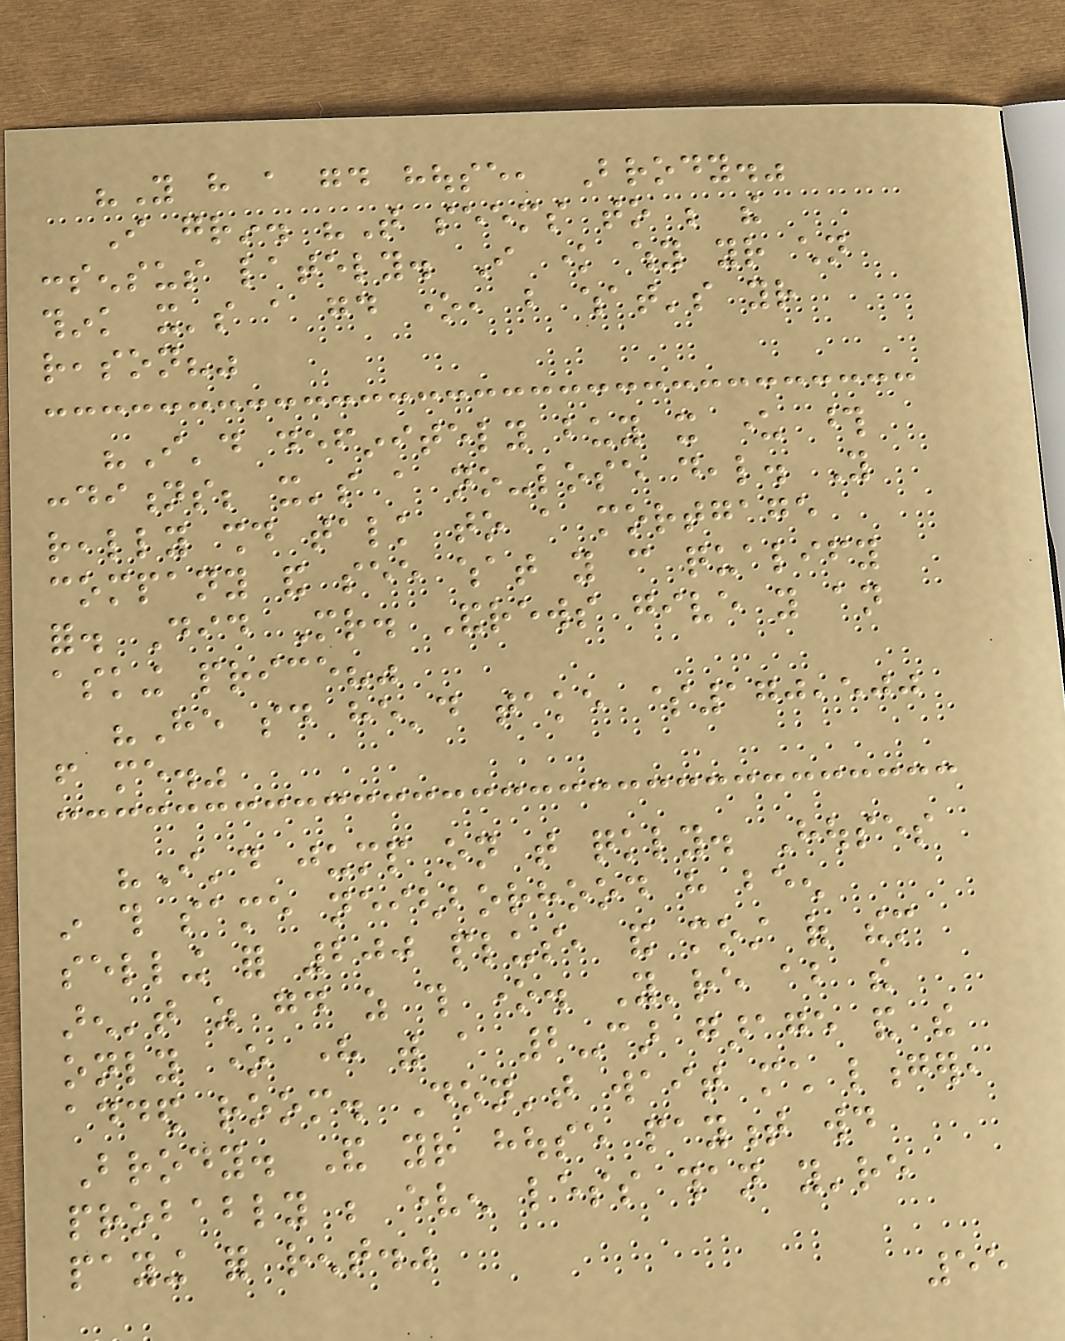"You have a good house, Brody."
I grin. "That seems to be the
consensus lately. I know why your children
think it's a good one, but what's your
reason?"
"I'd definitely buy it under those
conditions; it's a no-lose deal. You
really should talk to a mortgage
company and see what you can qualify
for. Did Mr. Andrews give you an
asking price?"
"He said he'd take $170,500
from me."
"I'd jump on that quickly. Houses
in this same neighborhood have been
selling for 200 plus, and most of them
aren't as good as this one. You're about the
only one here with a 2-car garage and the
added room. Don't wait much longer,
Brody. And your house payment would
probably be even less than you're
paying for rent."
55
